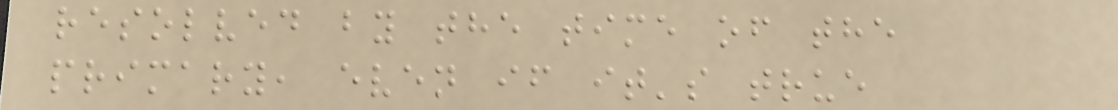resolved by the time of the
primary, even if it's true
